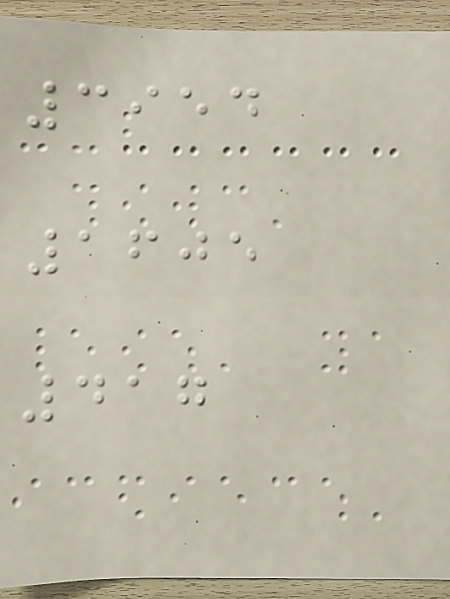3954
1605
417
